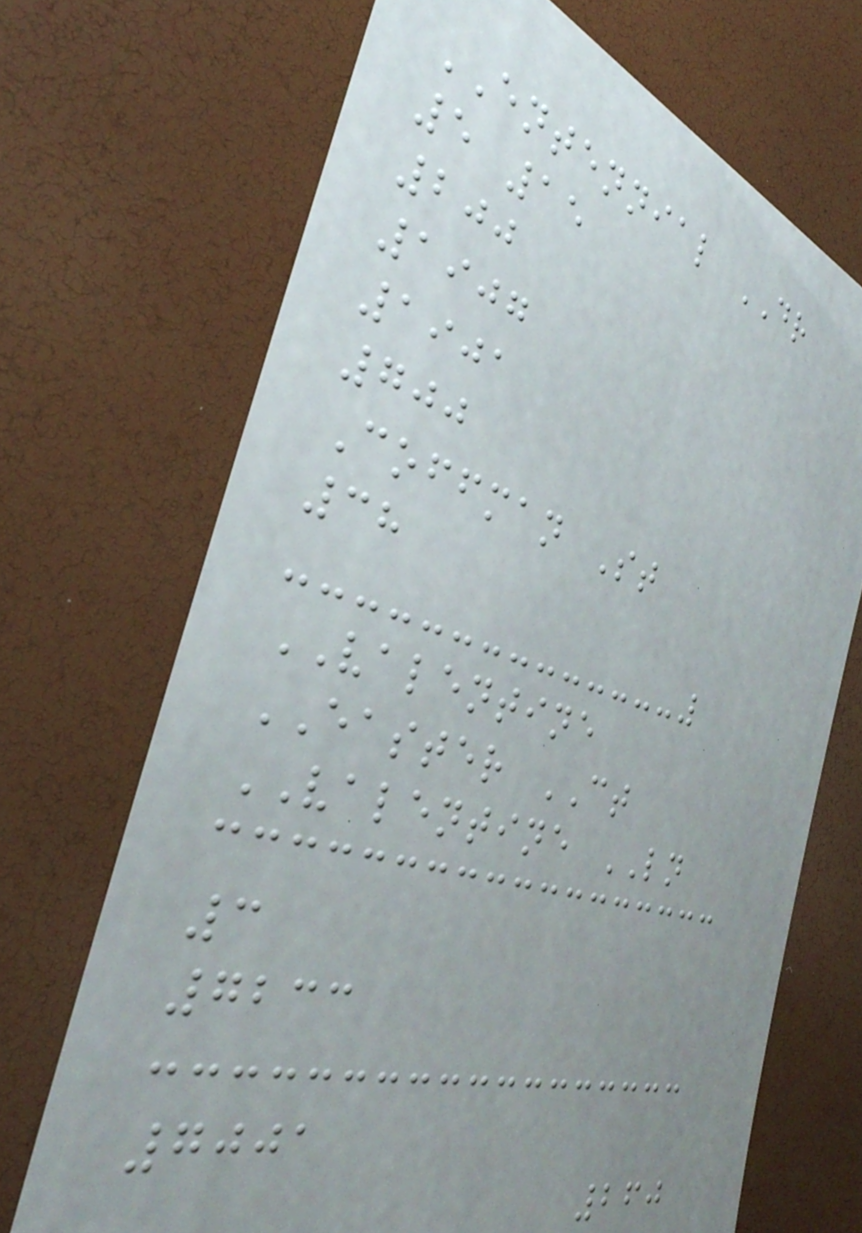ENTENNIAL DR
5 15
200
1907
1901
700
Coffman St
38
VALENTINE
EASTER CT
VALENTINE LN
3
7233
7001
260
